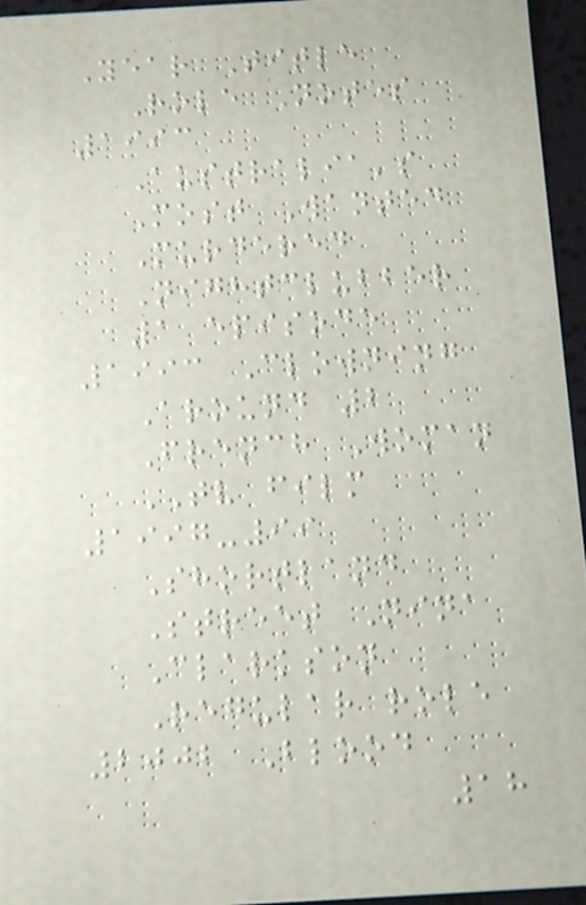Year Title
Role Notes
1993
Australia's
Most Wanted
Murdered
Nightclubber
1 episode
1993 Clowning
Around 2
French Woman
TV film
1997-99
Shortland
Street Nina
Clarkson
Regular role
2002 Blood
18
